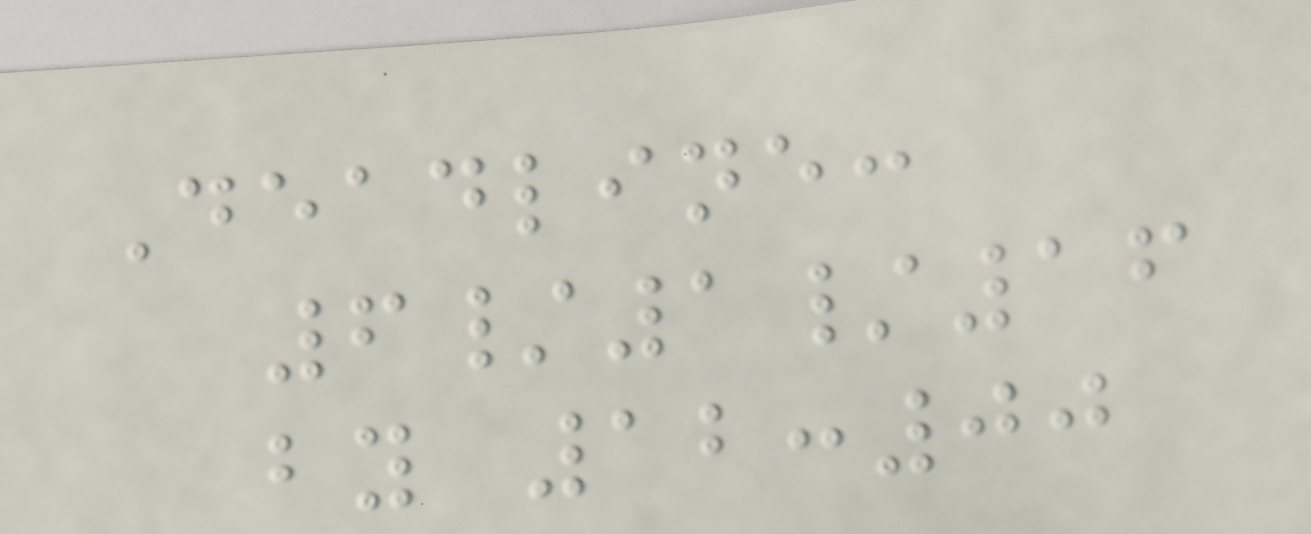Deadline:
6/1/16
by 12:00
